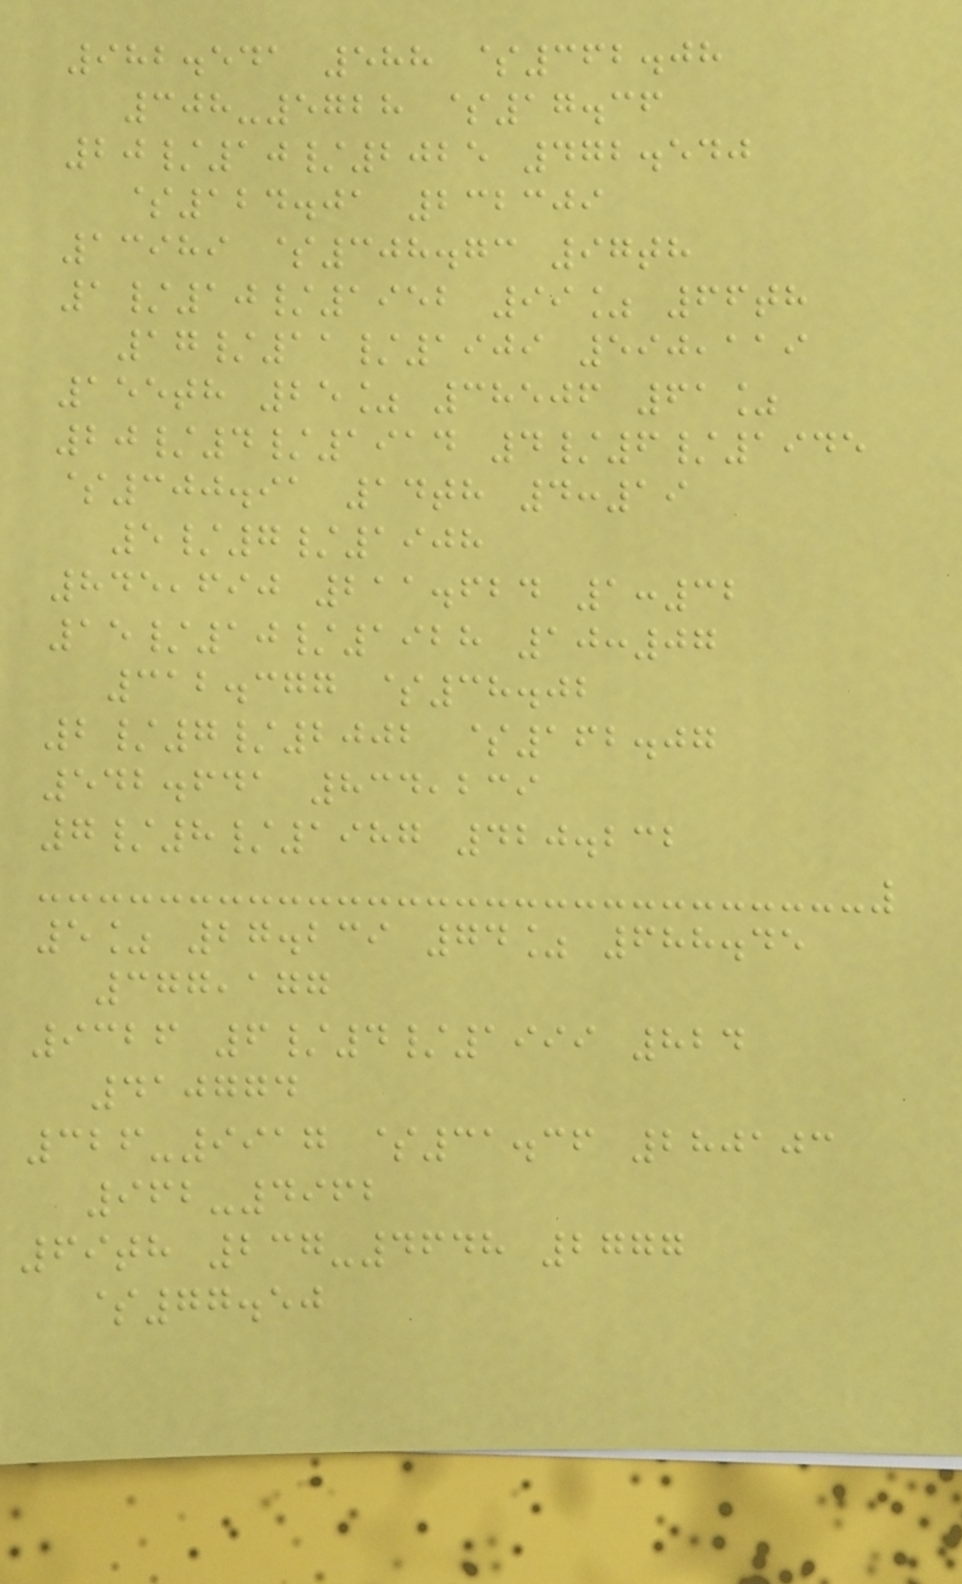982.541 588 $362.08
308-5728 $17.36
20/10/2025 472.540
$124.01 232309
13989 $308.73 97th
1/10/1952 99% 66th
17/11/1909 590,119
155th 25% 38506 61%
20/4/1914 4/6/1945
$300.91 14th 4:19
5/7/1908
845,690 211.624 1:32
15/10/1928 10:07
312.377 $38.02
2/7/2002 $162.07
542.641 834,239
7/8/1987 420.232
5% 27.239 74% 688.45
377,177
9326 6/4/1999 824
410774
326-9917 $31.36 280103
962-4962
69th 237-4648 2777
$77.50
